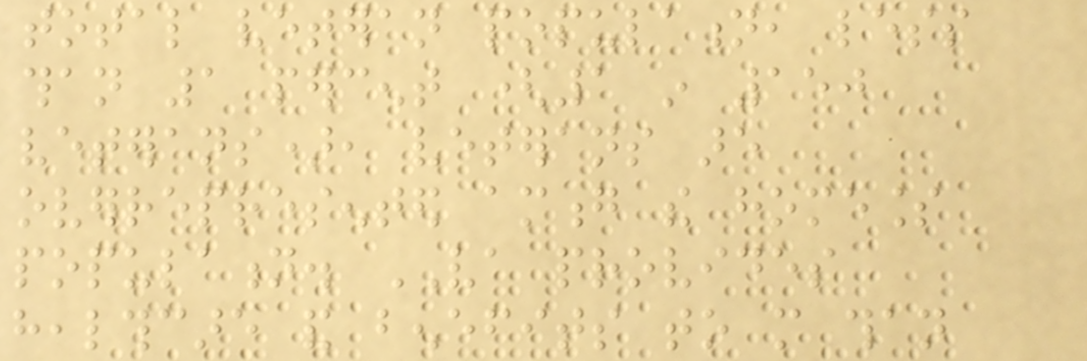total veteran population, less
than 1 percent (1 in 150
veterans), veterans are
overrepresented among the homeless
population. VA provides
healthcare and benefits to more than
